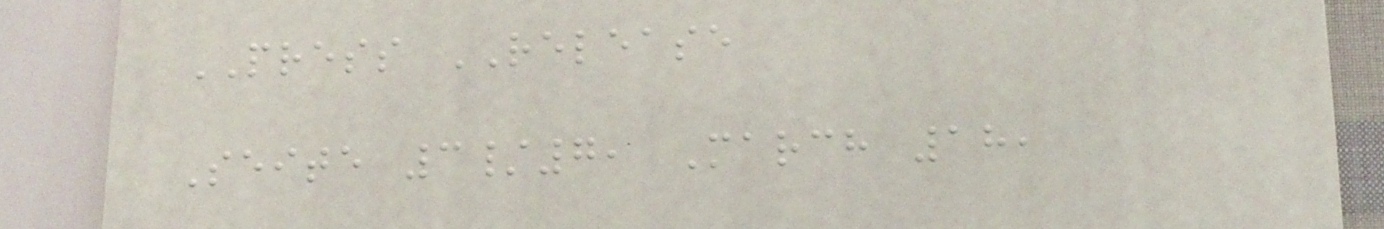PRESS RELEASE
Seite 3/7, March 18,
